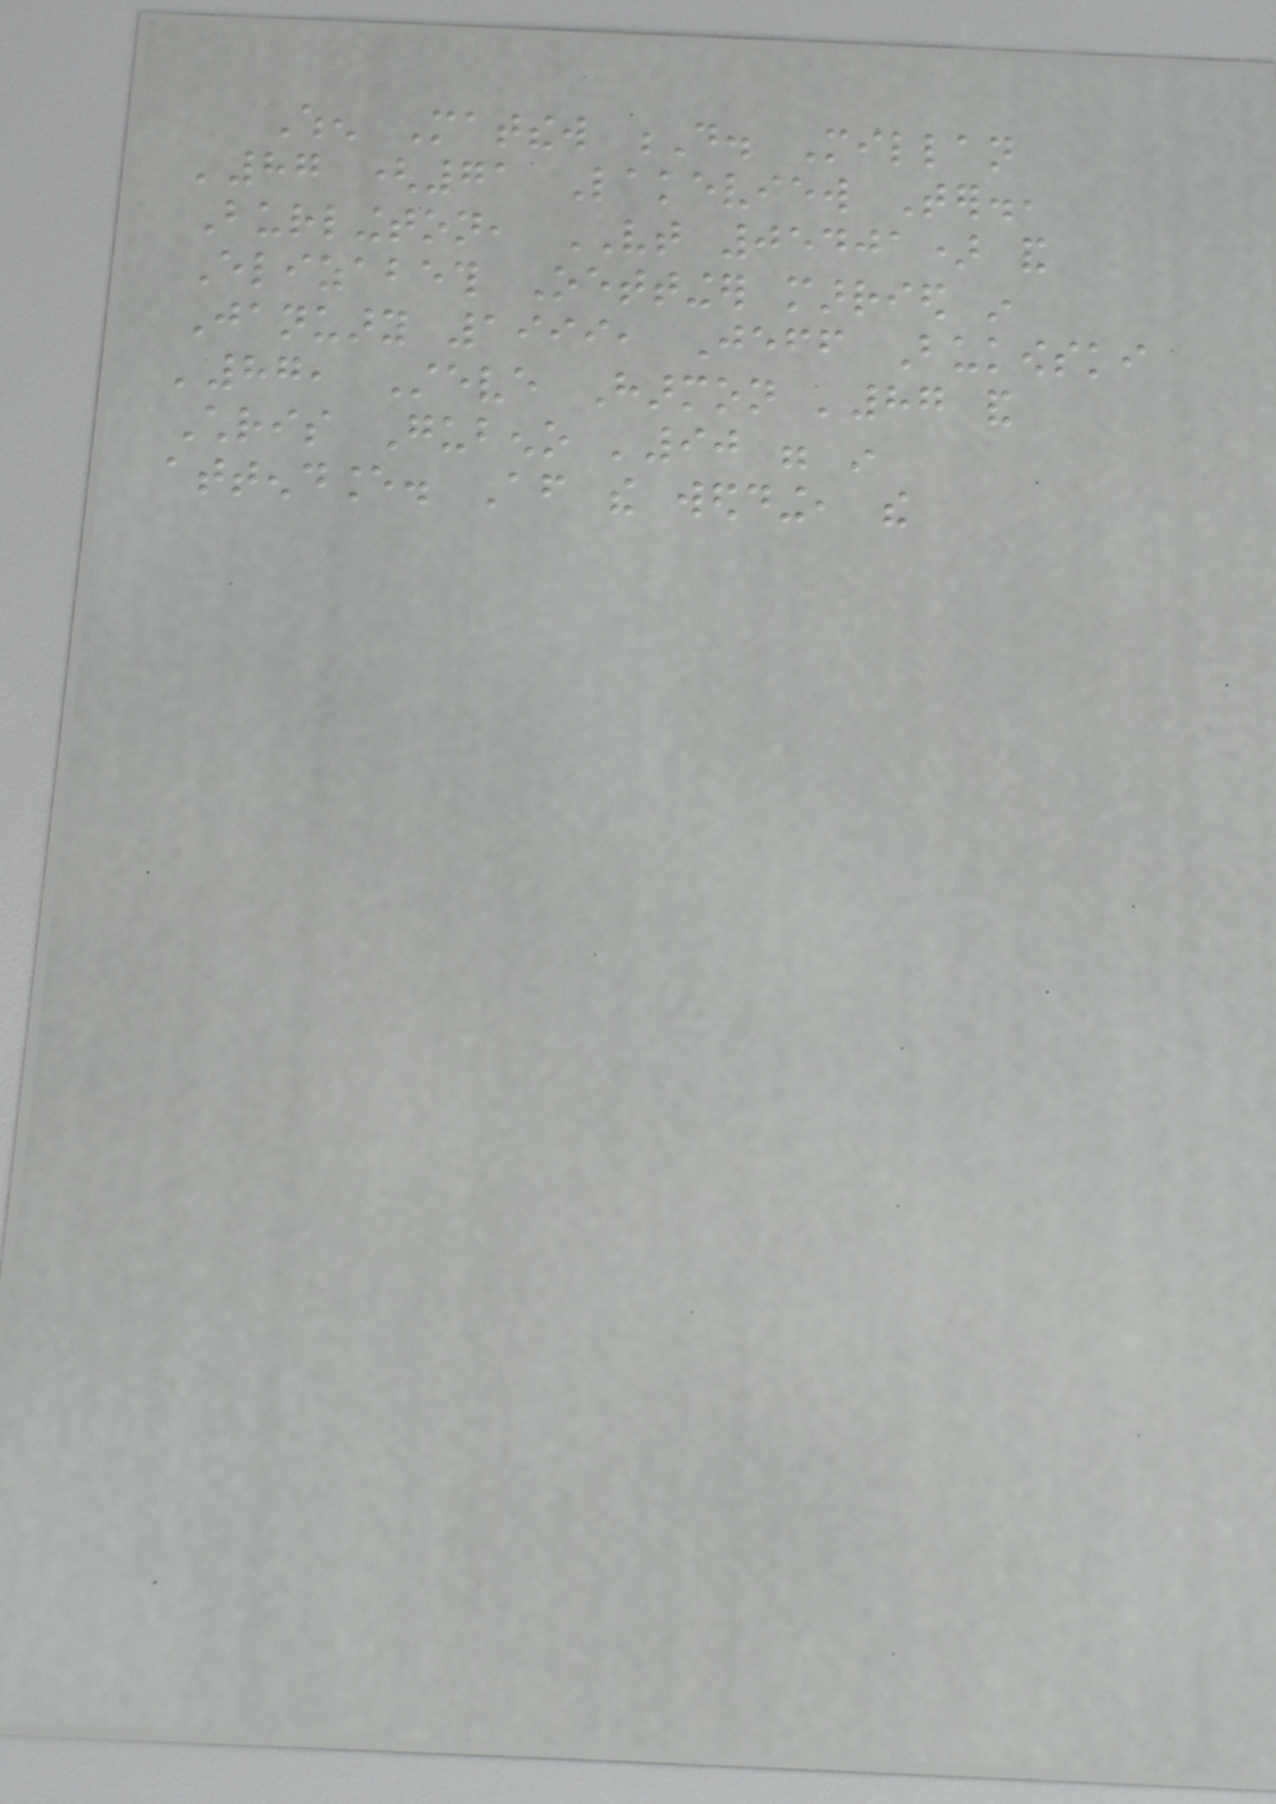When Matthew D. Millan
'87 (71 Lakeview Ter.,
Burlington, VT 05401) and
Elizabeth Oettinger married in
January 1999, Jeff Bukowski
'87, Steve Harmon '87 and
Chris Gubeno '90 were in
attendance. After the wedding, the
